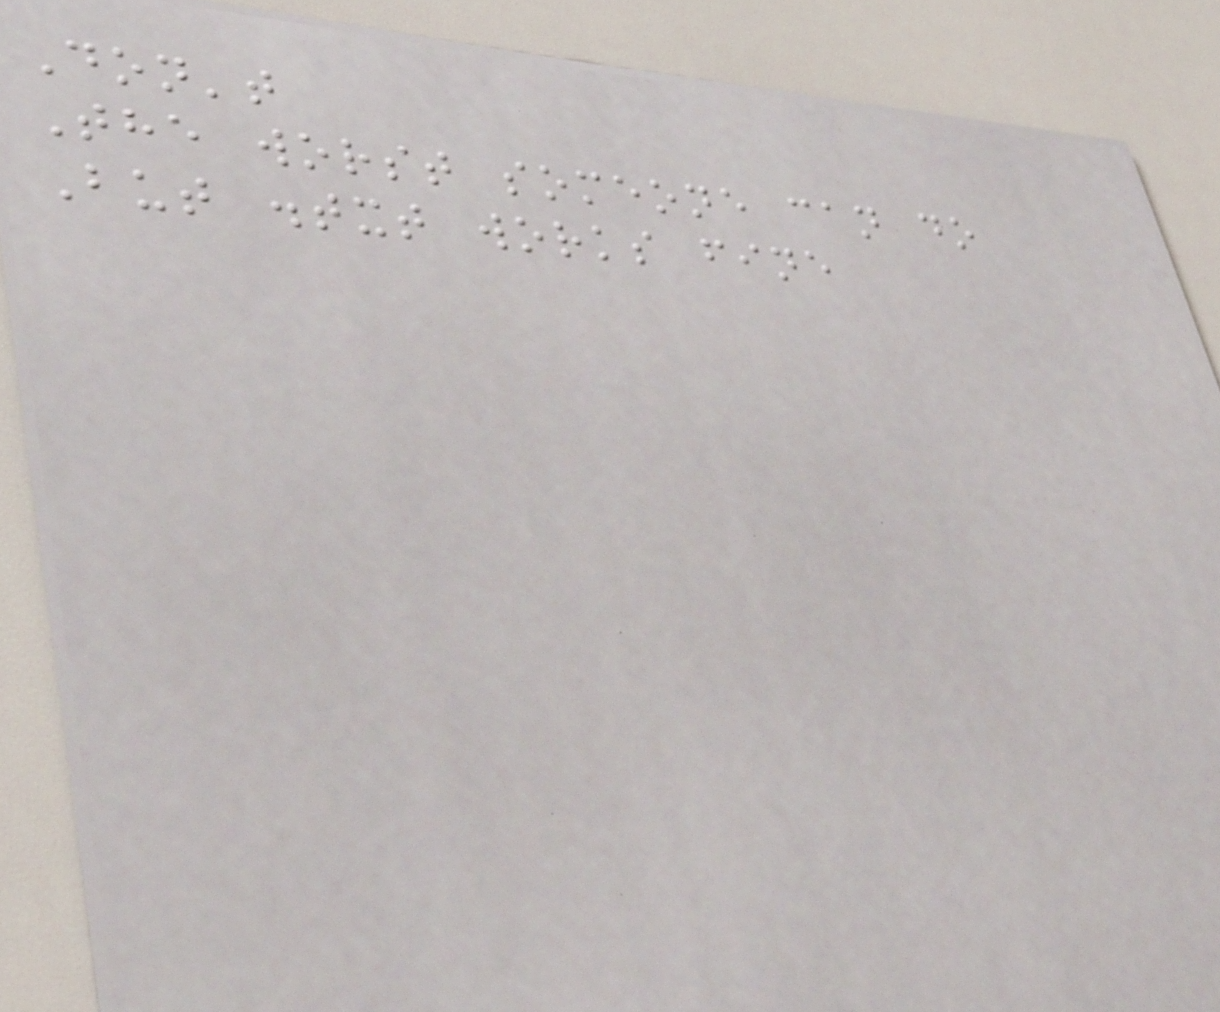Don't
The worst someone can do
But .txt works fine
